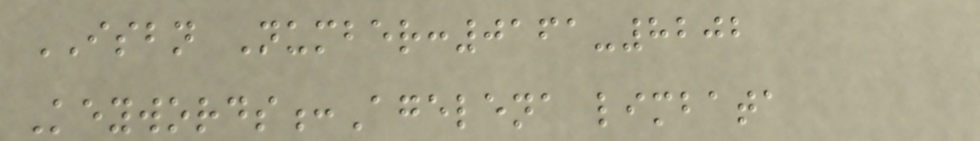ISBN Number:0161-8202
Keywords:Agelena limbata
